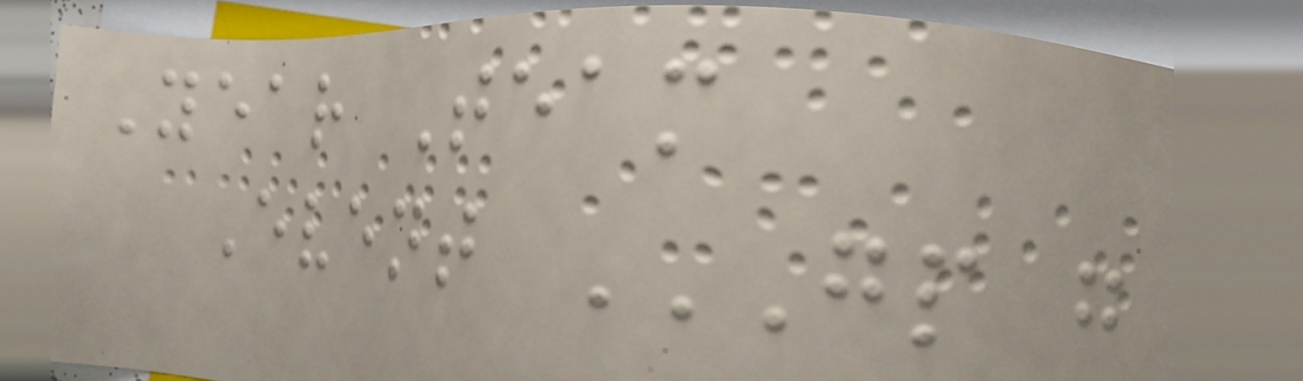Year Team
Event GP G
